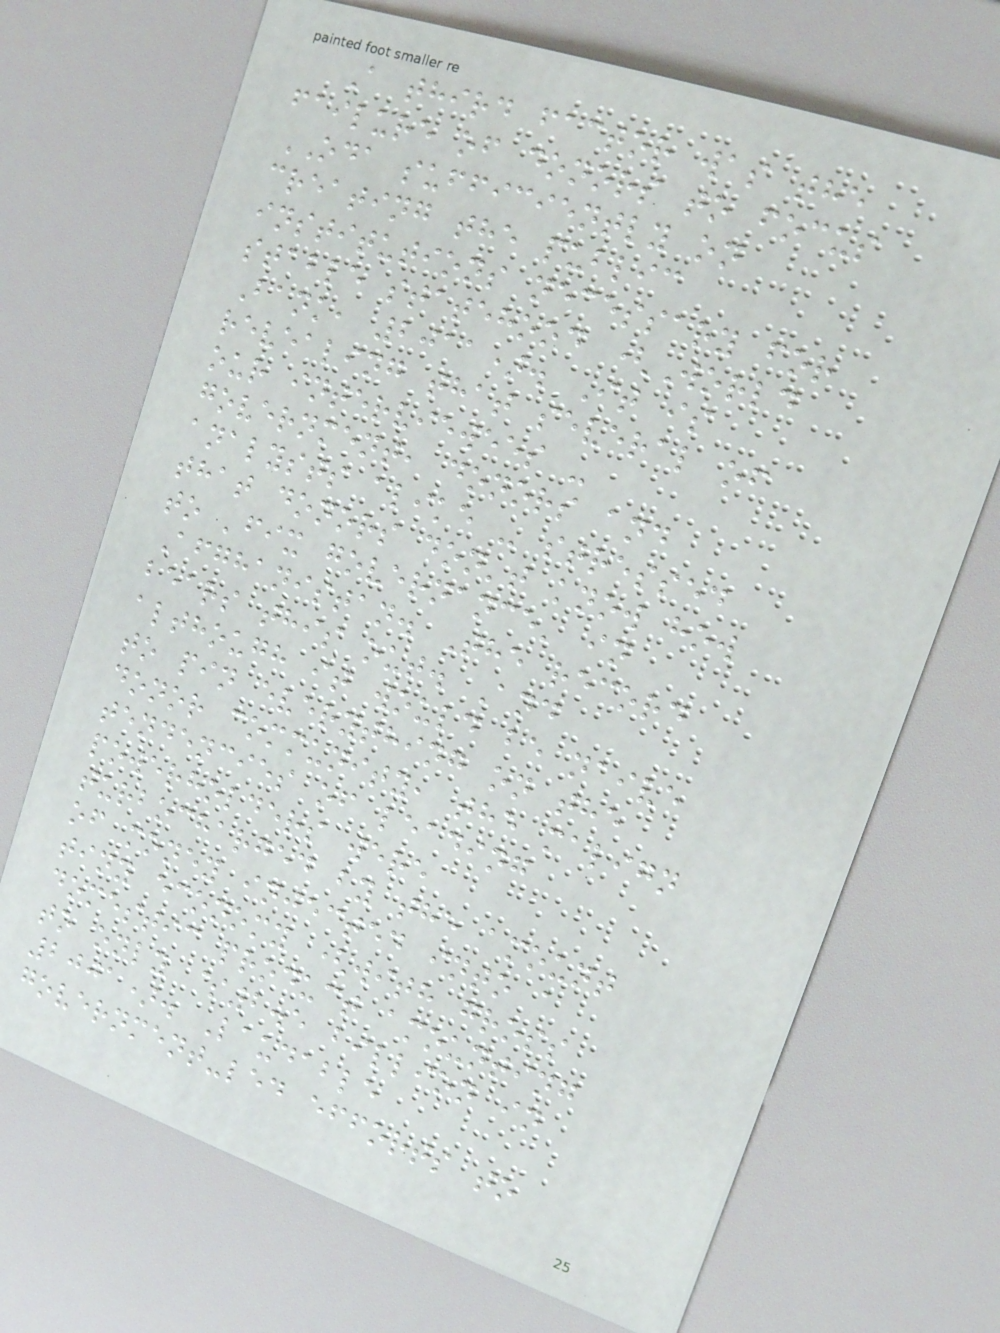A third factor was the
failure of donors to focus
ODA sufficiently on
creating the public
institutions necessary for
stable statehood (World
Bank, 2011). It is
revealing that several of
our interviewees -
government, donors and
analysts alike - stressed
that donors don't know how
to 'fix governance' in
Afghanistan. The record
bears this out. And
although it would be naive
to pin everything on the
donor community, the malign
tendencies of leading
powerholders were
turbocharged by the amount
of money injected into a
tiny economy (with gross
domestic product amounting
to only $2.5 billion in
2001). Laudable
government-led efforts to
